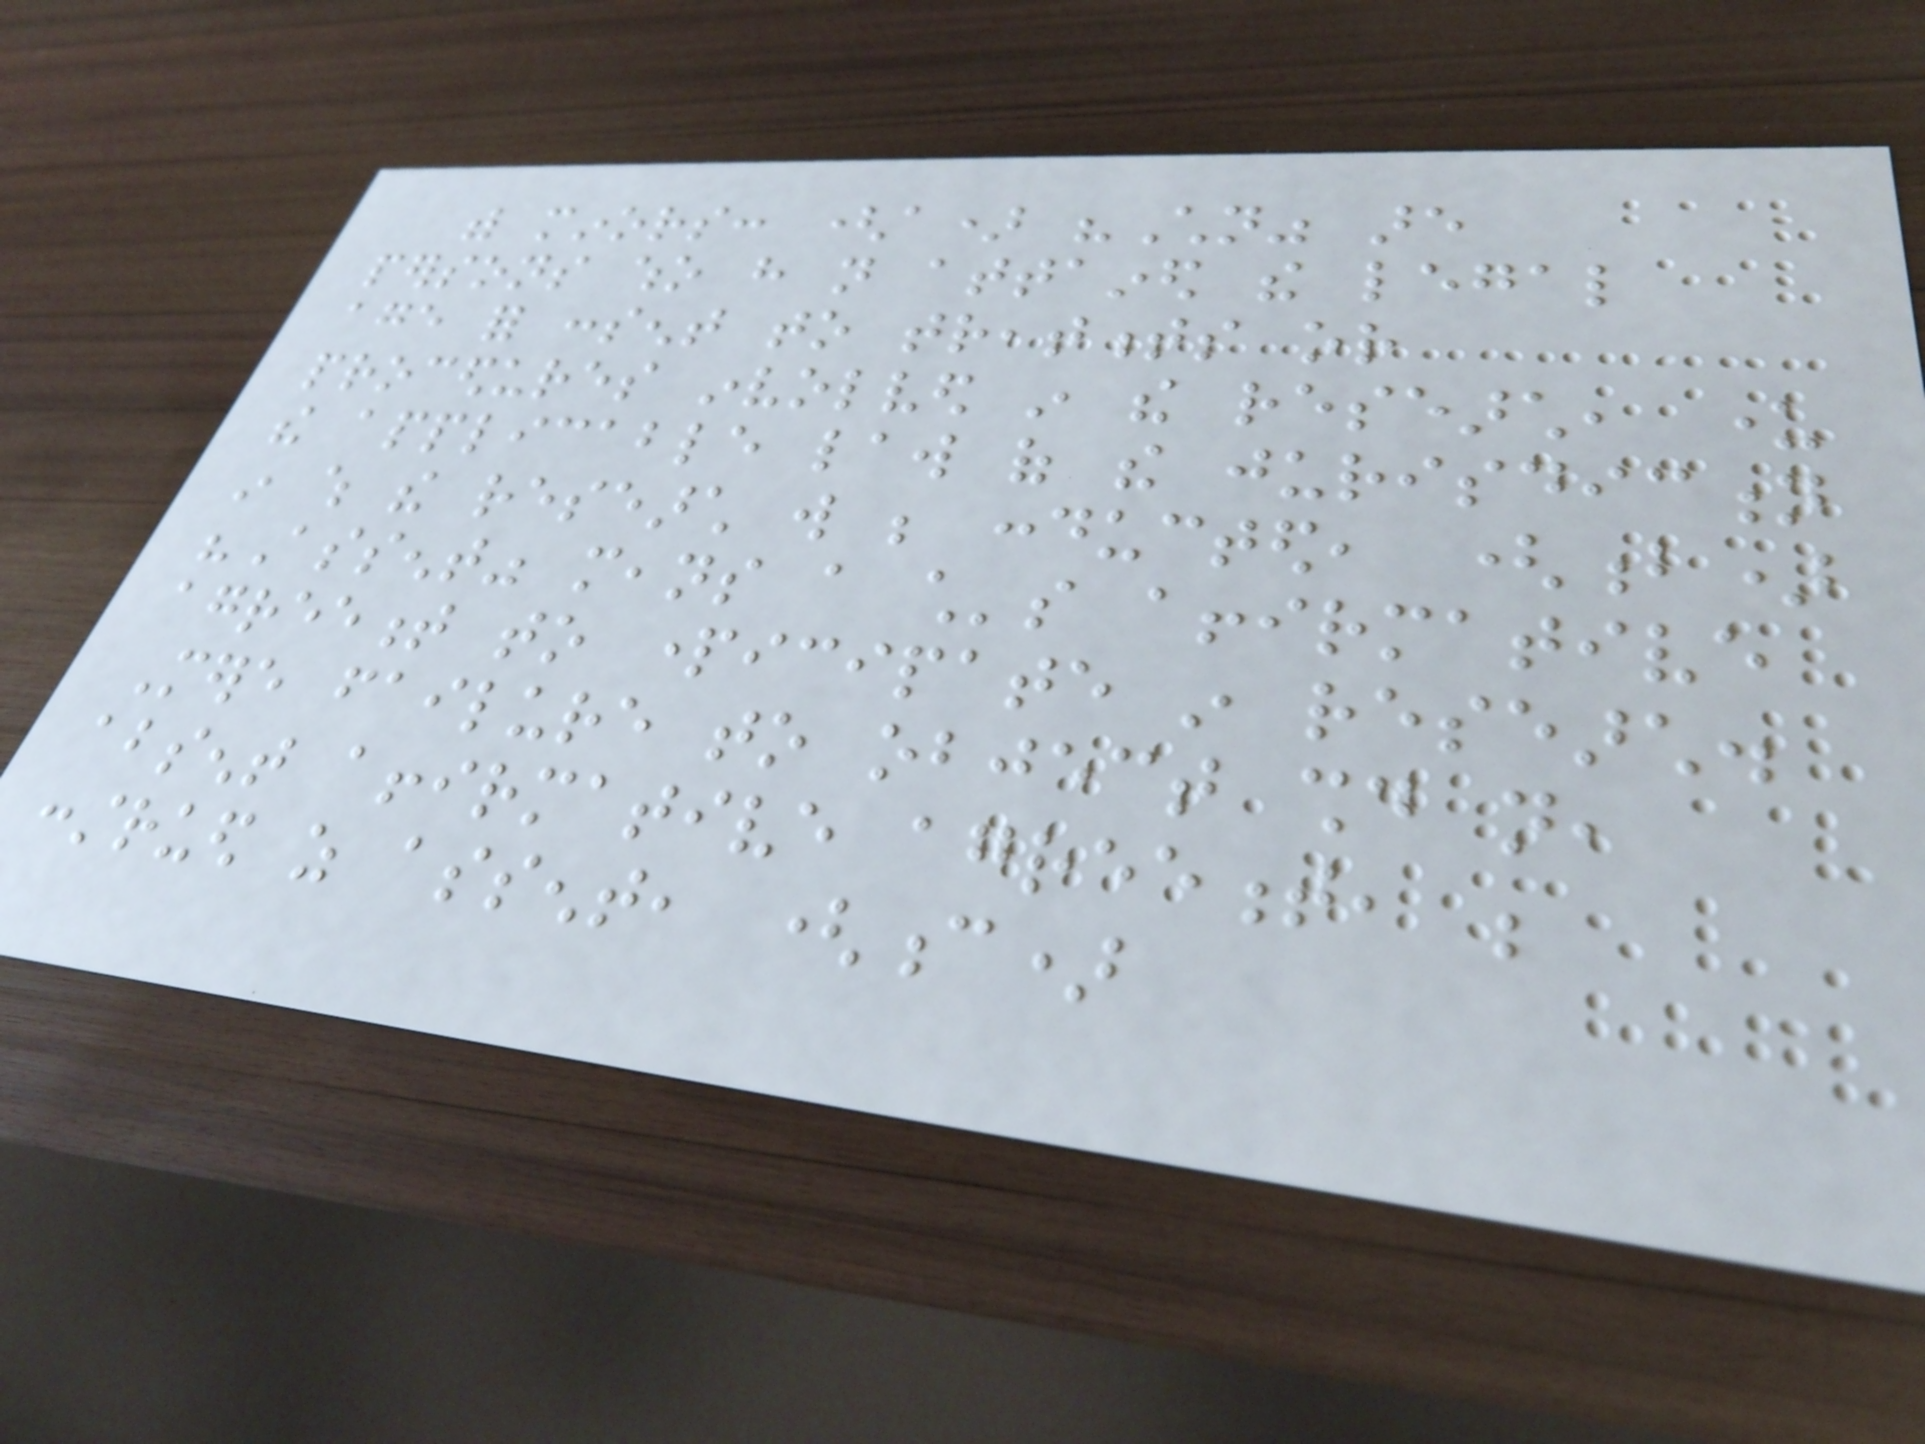with minors: (a) "Children" are
persons who have not attained the legal
age for consent to treatments or
procedures involved in the research, under
the applicable law of the jurisdiction
in which the research will be conducted, (b)
"Assent" means a child's affirmative
agreement to participate in research.
Mere failure to object should not,
absent affirmative agreement, be
construed as assent, (c)
